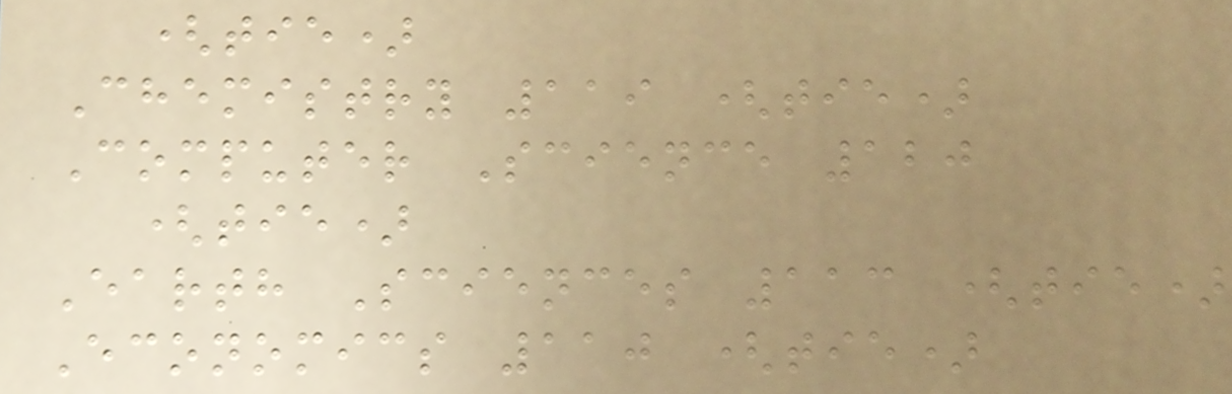(tie)
Chemistry 119 (tie)
Computer Science 120
(tie)
Earth Sciences 113 (tie)
Economics 110 (tie)
